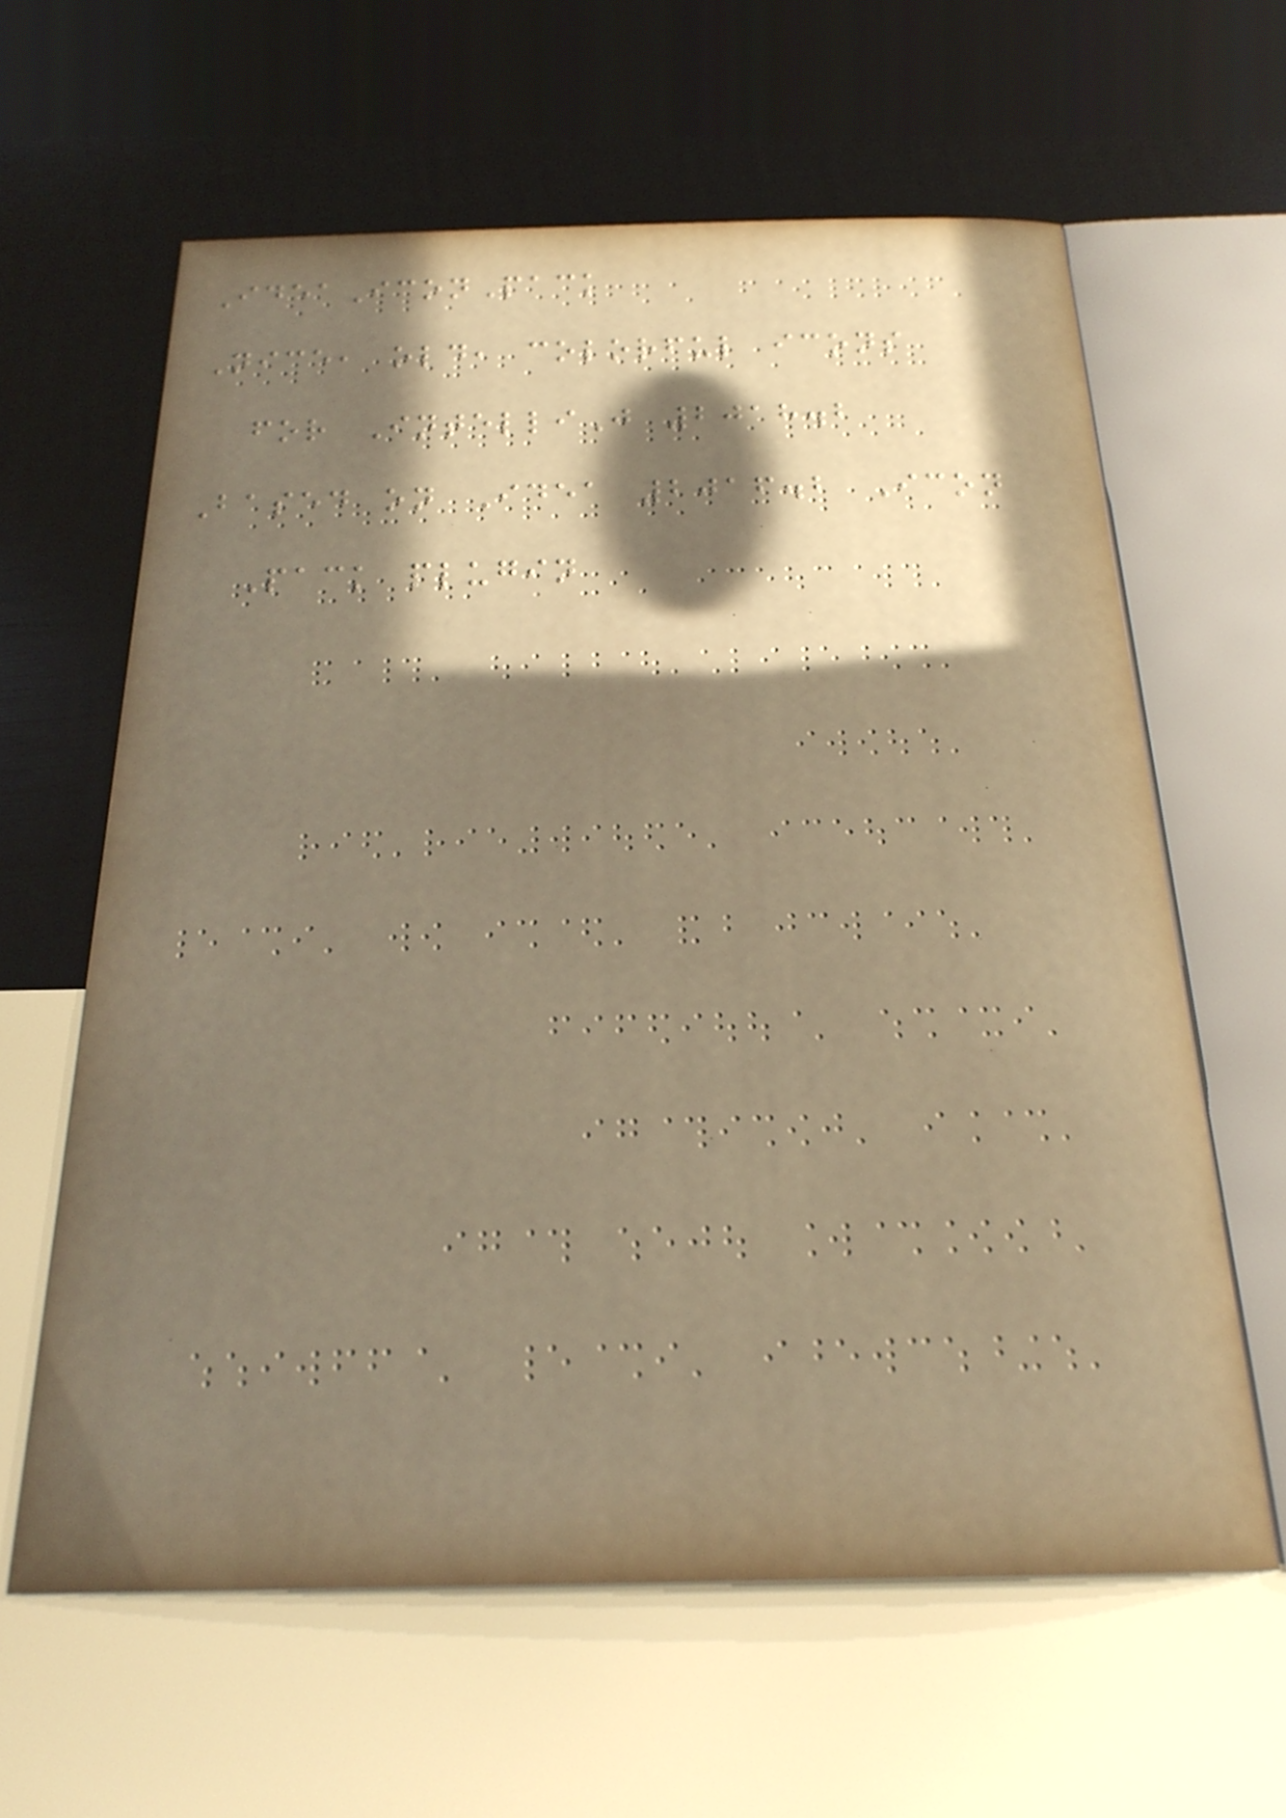IdeaIconPack
Nice, old, colorful icons
for IntelliJ 2018.2
Based on Idea 2016.2 Icon
Pack plugin
